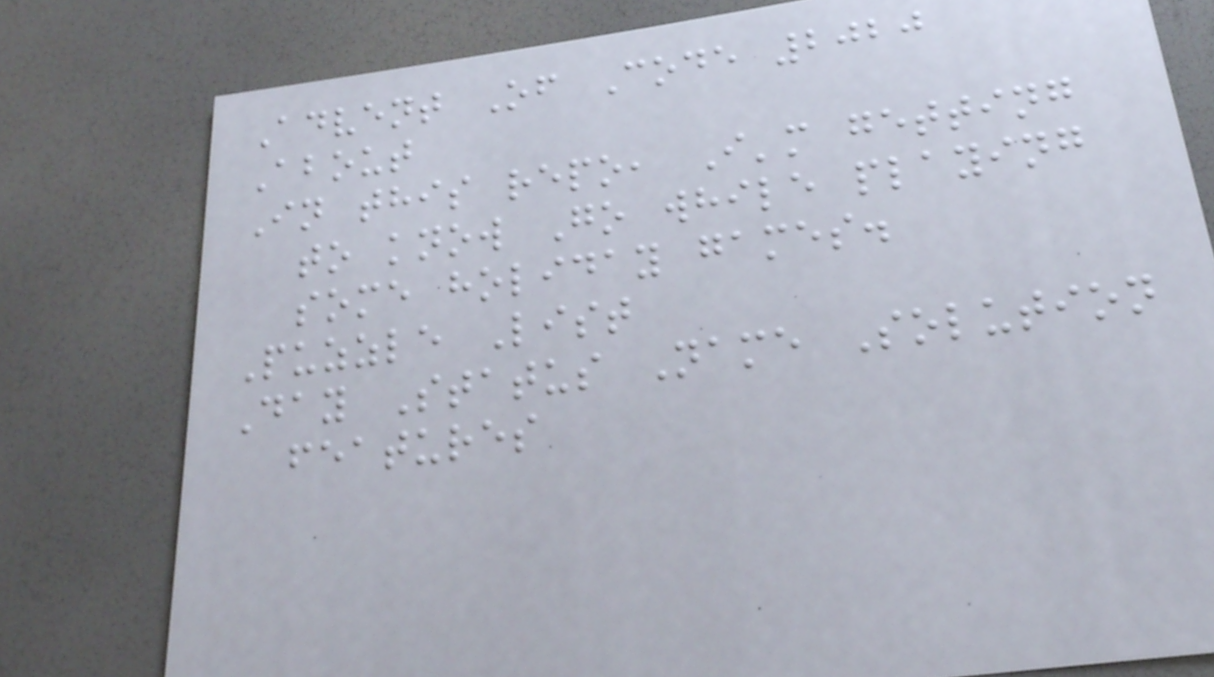Advent Of Code 2020
About
In this repo, I'm getting
to know Go while playing
some holiday games.
Puzzle List
Day Status Name Solution
features
